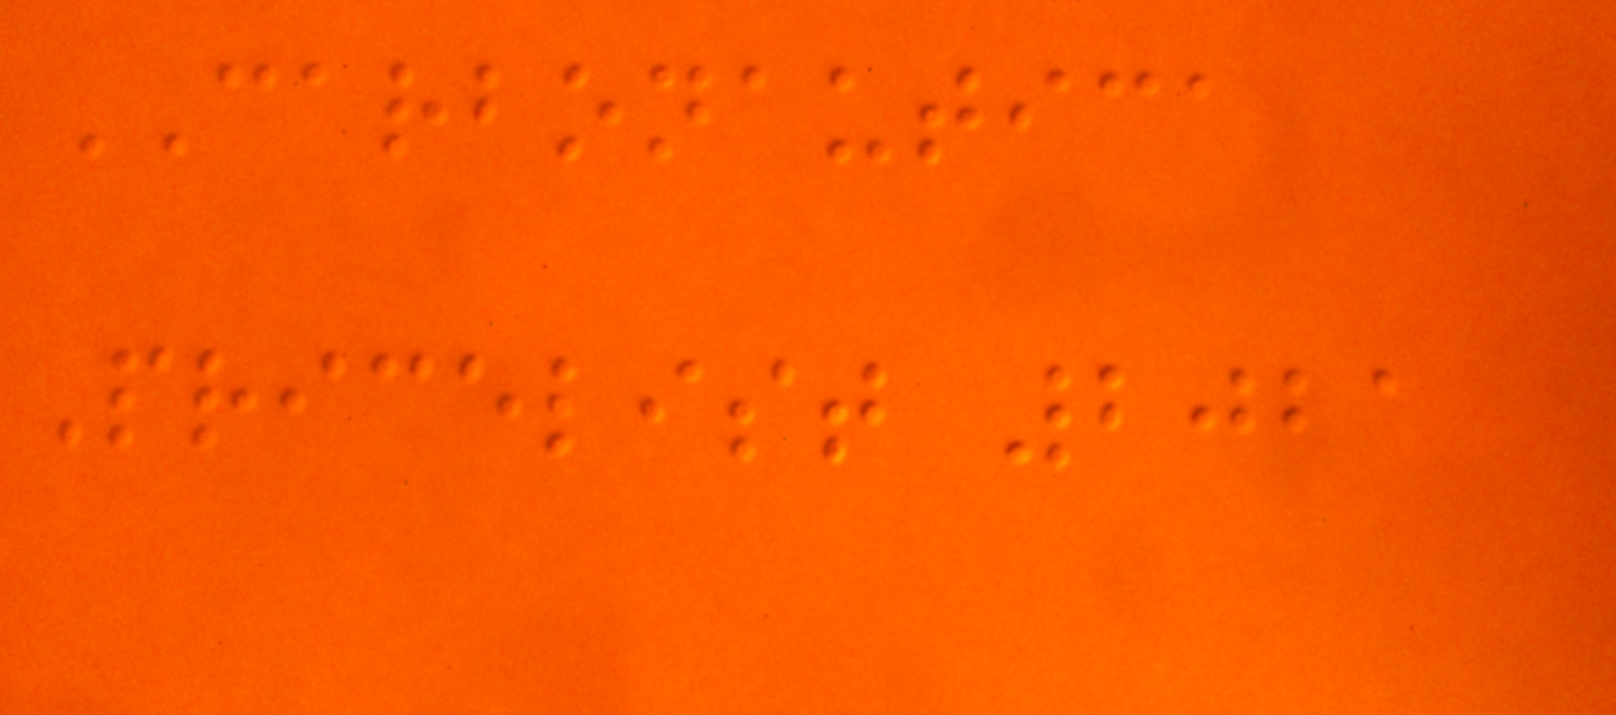CARBONAUTICA
Pricelist 2021
